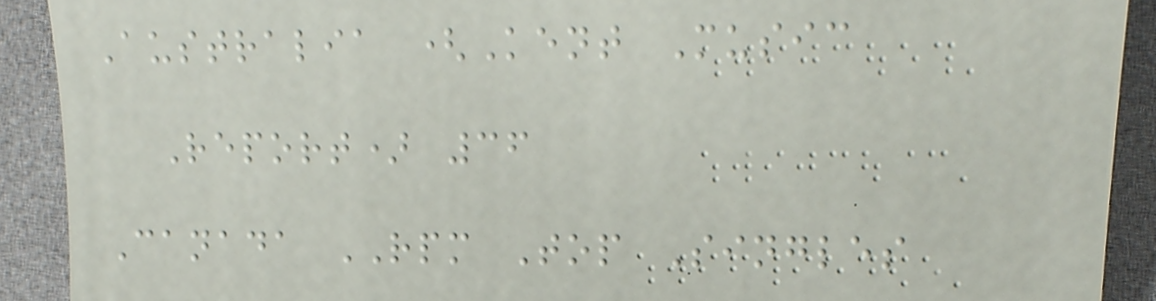Australia (Kent Music
Report) 36
Canada RPM Top Singles
